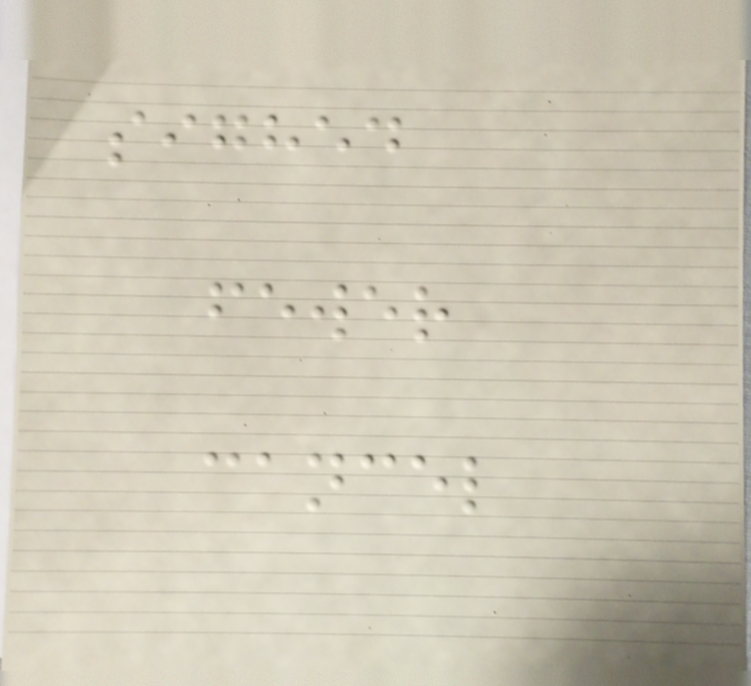sighed
fewer
cancel
